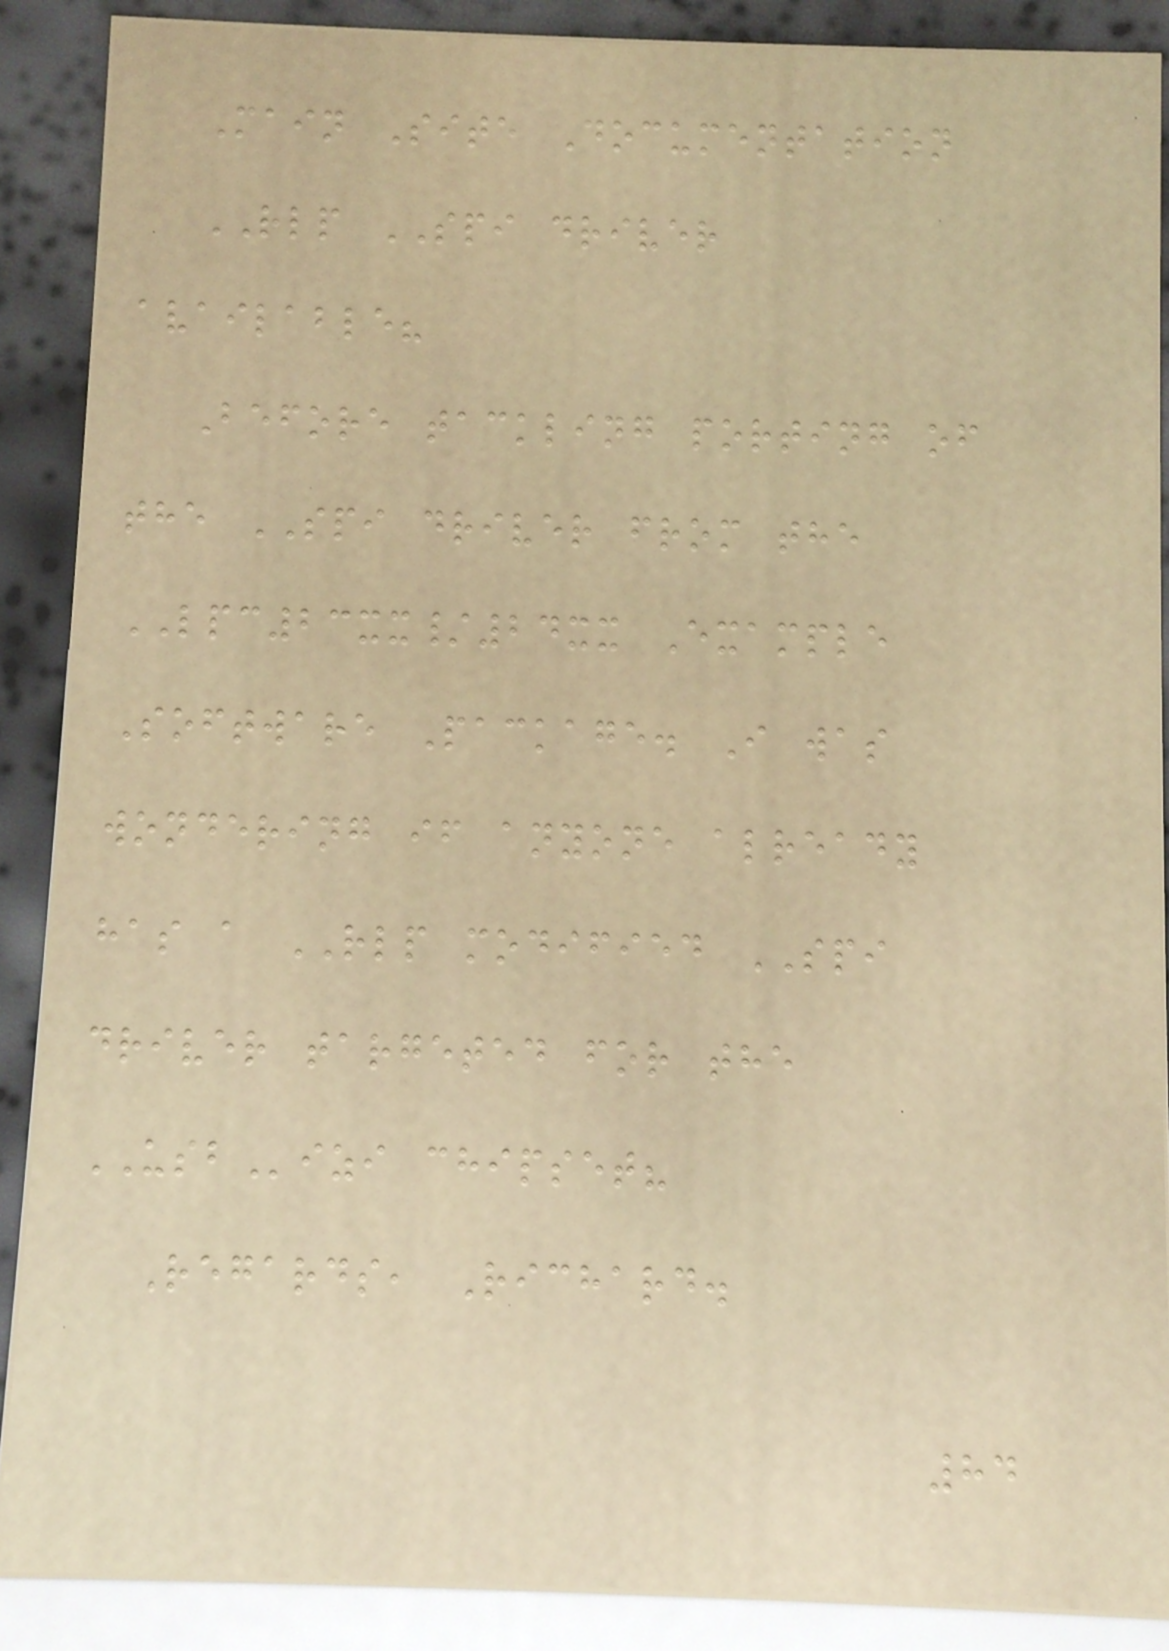Main Site Documentation
RLP SPI driver
available?
Before tackling porting of
the SPI driver from the
LPC23xx/24xx Example
Software Package. I was
wondering if anyone already
has a RLP modified SPI
driver targeted for the
USBizi chipset?
Regards, Richard.
84
